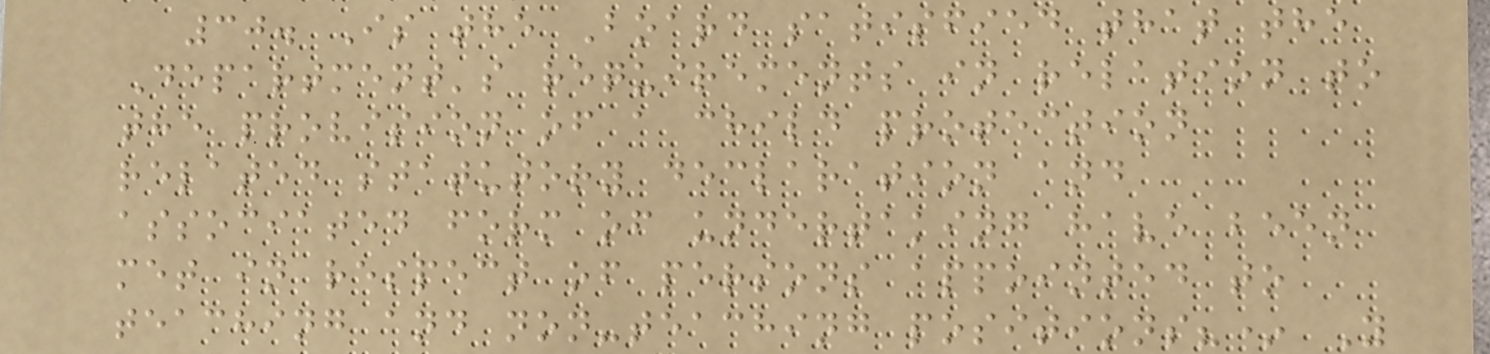30. Is the Board satisfied that the
Department's requirements in relation to
the provision of a child protection
related statutory declaration and
associated form of undertaking have been
met in respect of persons appointed to
teaching and non-teaching positions?* Y
